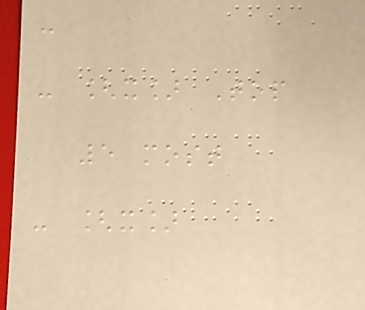-
- [x] Top
5 most
- [x]
